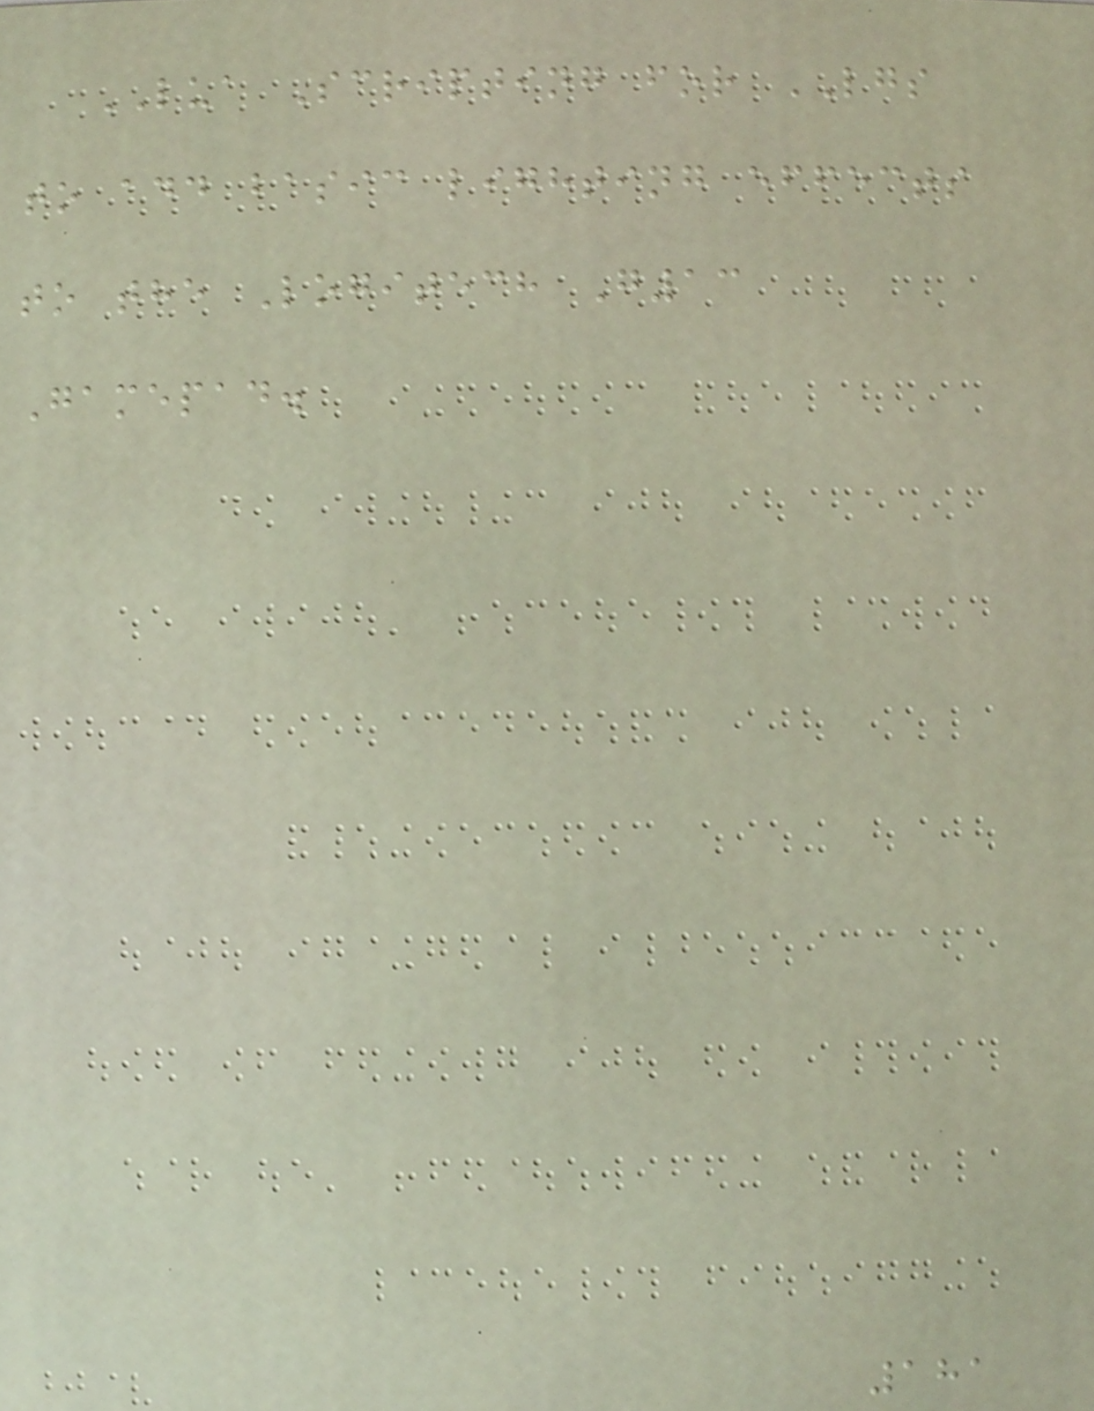LUA Scripting for LGS
to add basic lighting effects
to the Logitech G13
Gamepad.
181
